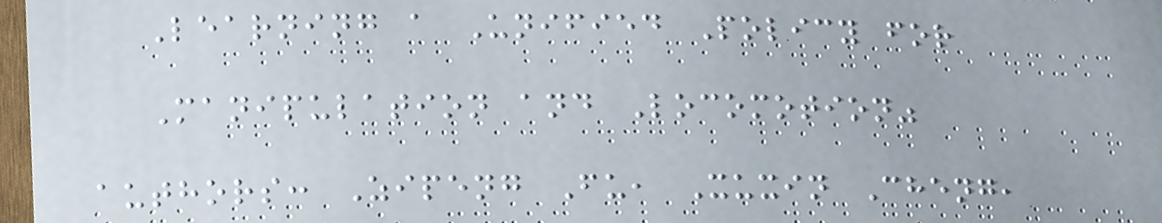Learning a Unified Policy for
Manipulation and Locomotion"
authors: Zipeng Fu, Xuxin Cheng,
